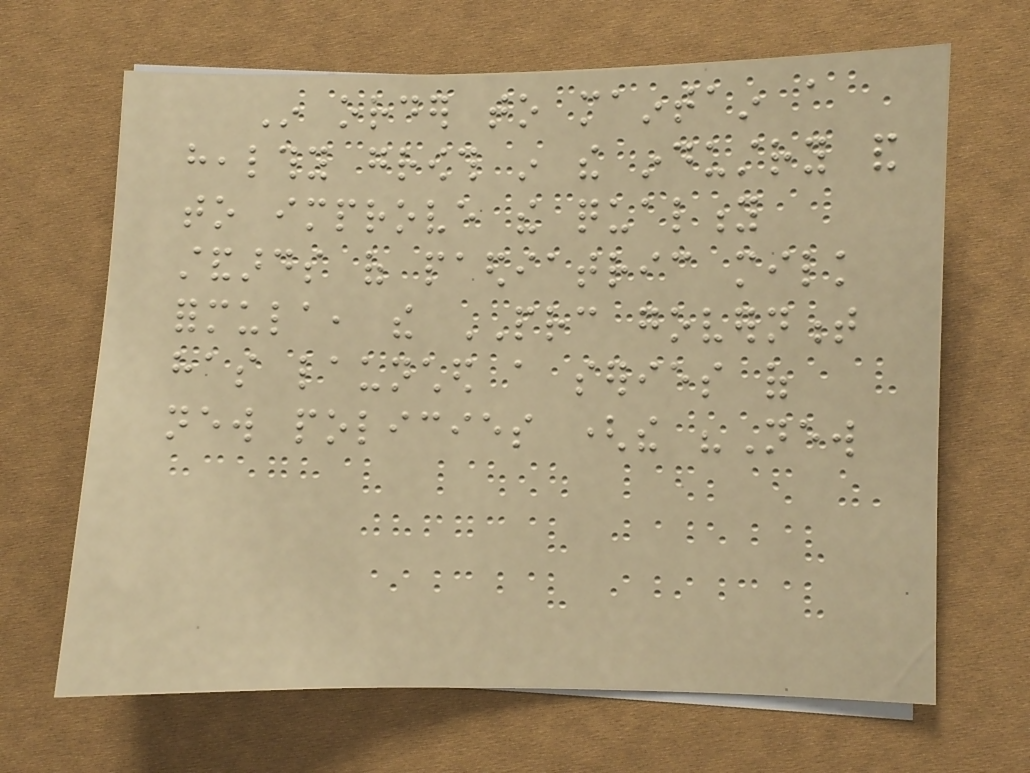In order to maintain a
healthy growth in the industry and
to improve the quality
standards of paediatric milk
formula, the PRC government
has launched a series of
new policies (the "New
